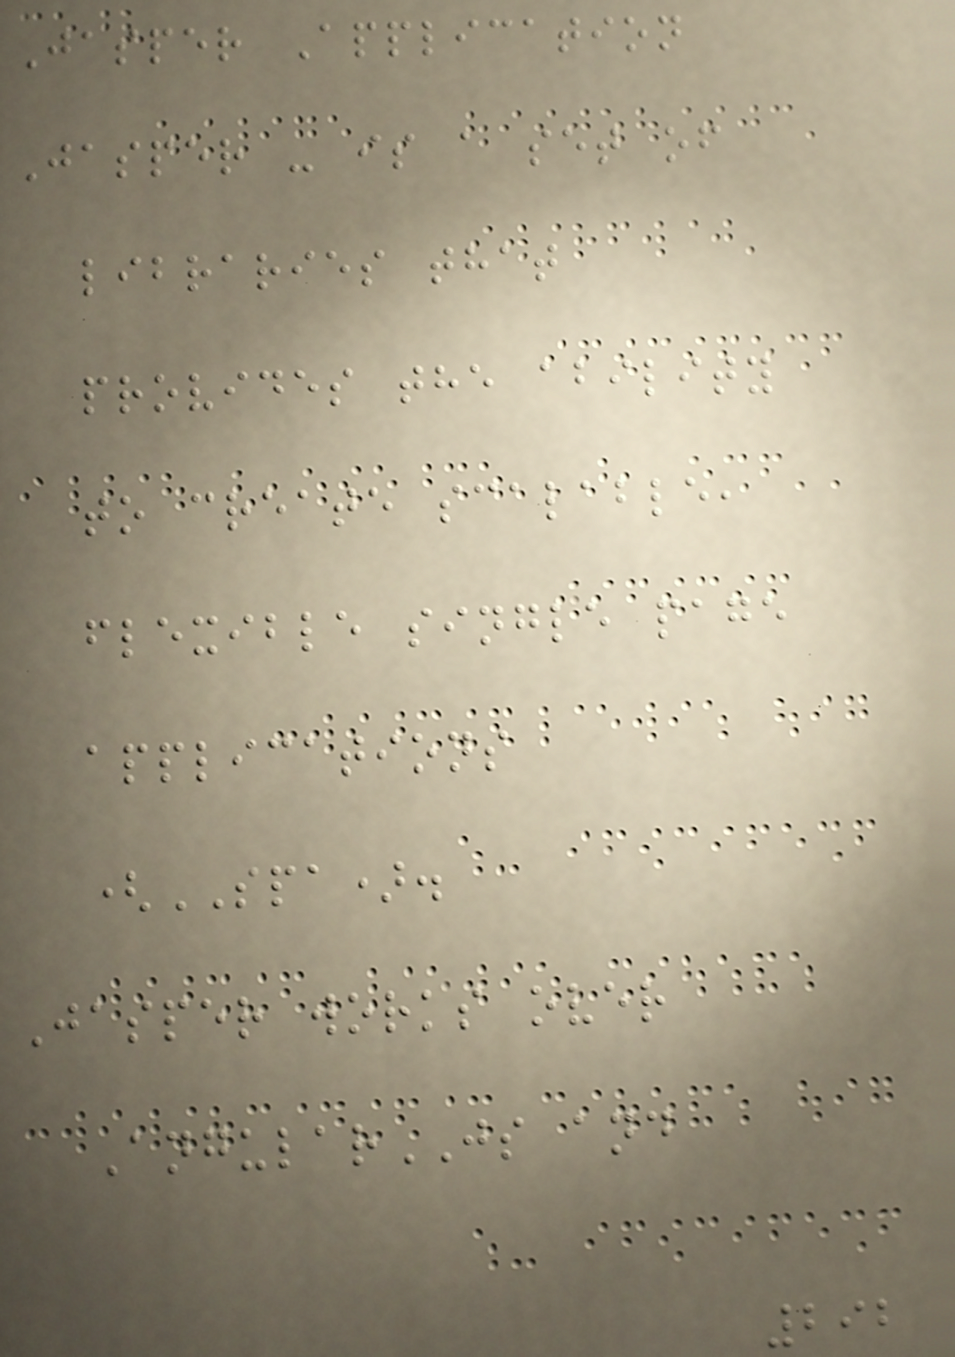Jasper Application
Jasper - is a set of
libraries that
provides the ability
to create scalable,
flexible single page
applications
(SPA).
Jasper works over
AngularJS and
292
